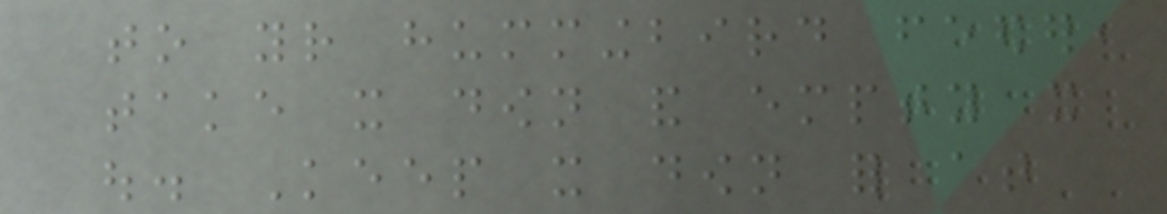to your hummingbird feeder,
take it down and empty it
out. Keep it down for at
